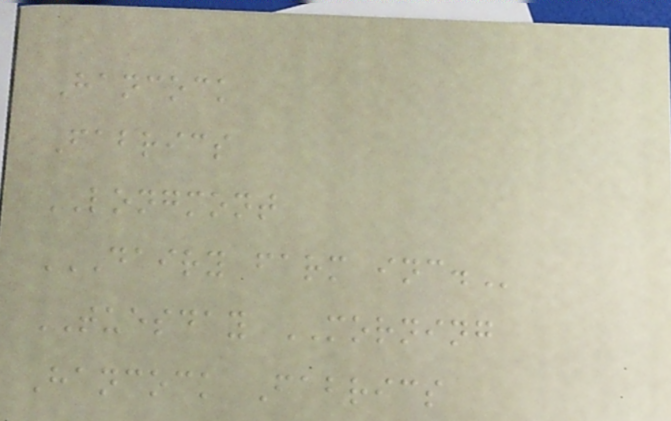Hancock
Fabrics
LONGMONT
DAIRY FARM INC.
TUESDAY MORNING
Hancock Fabrics
